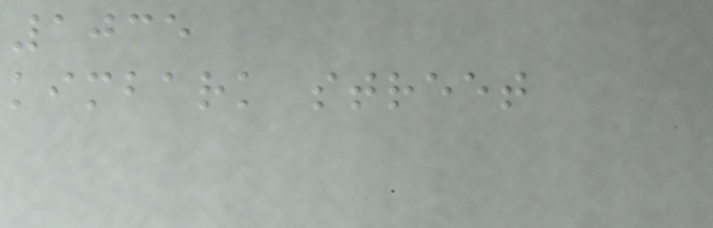1035
kimbark street
